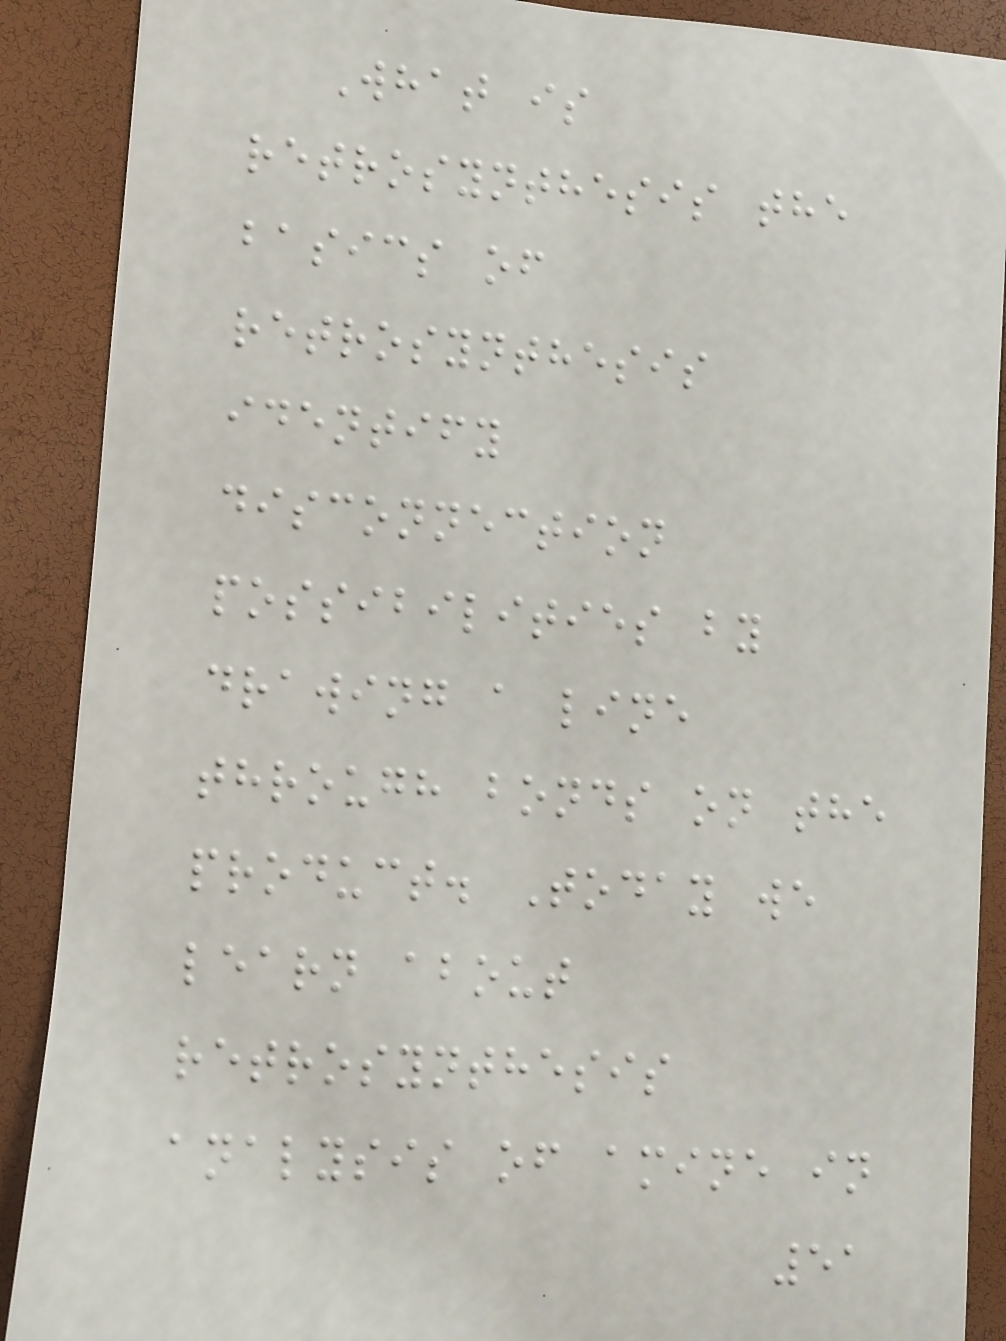What is
retrosynthesis the
basics of
retrosynthesis
identify
disconnection
possibilities by
drawing a line
through bonds on the
product. Today we
learn about
retrosynthesis
analysis of amine in
51
